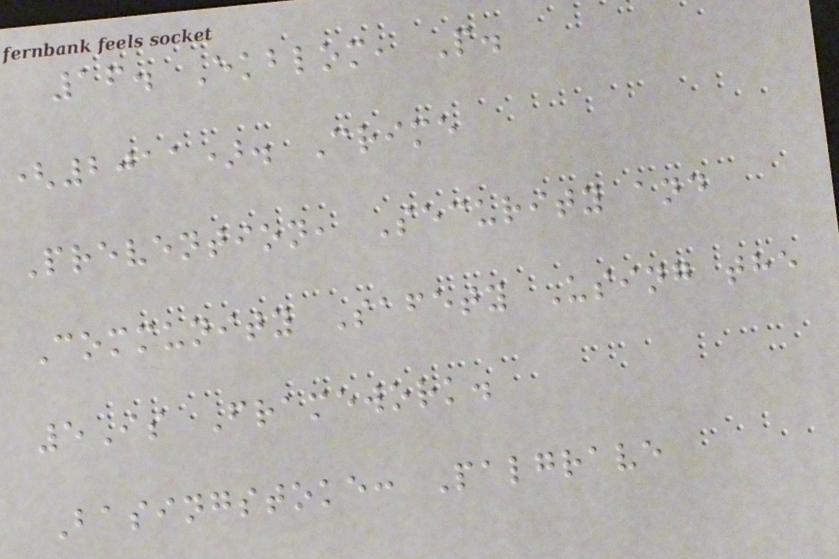16. Ekblom, P.
(2011). Crime
Prevention, Security and
Community Safety Using the
5Is Framework.
Basingstoke: Palgrave
